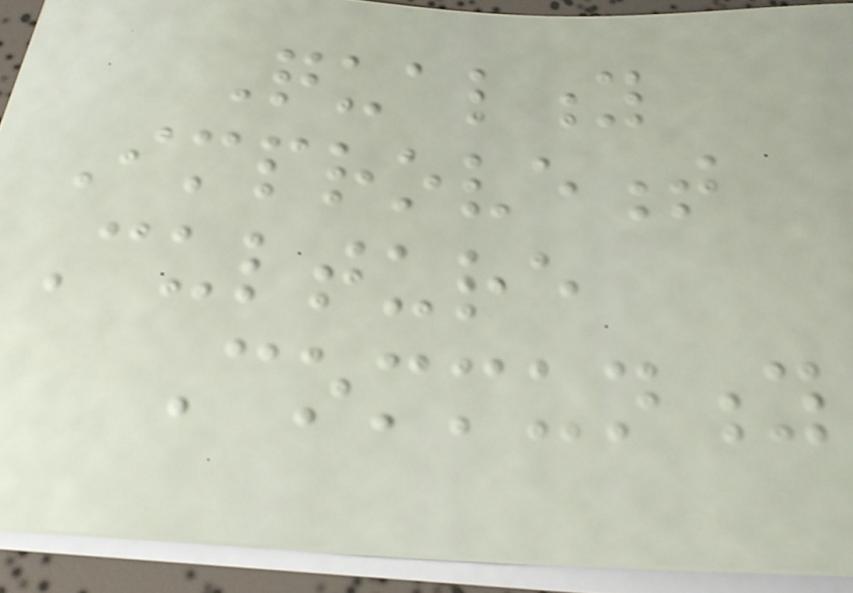Quality
Improvement
Culture
Community
